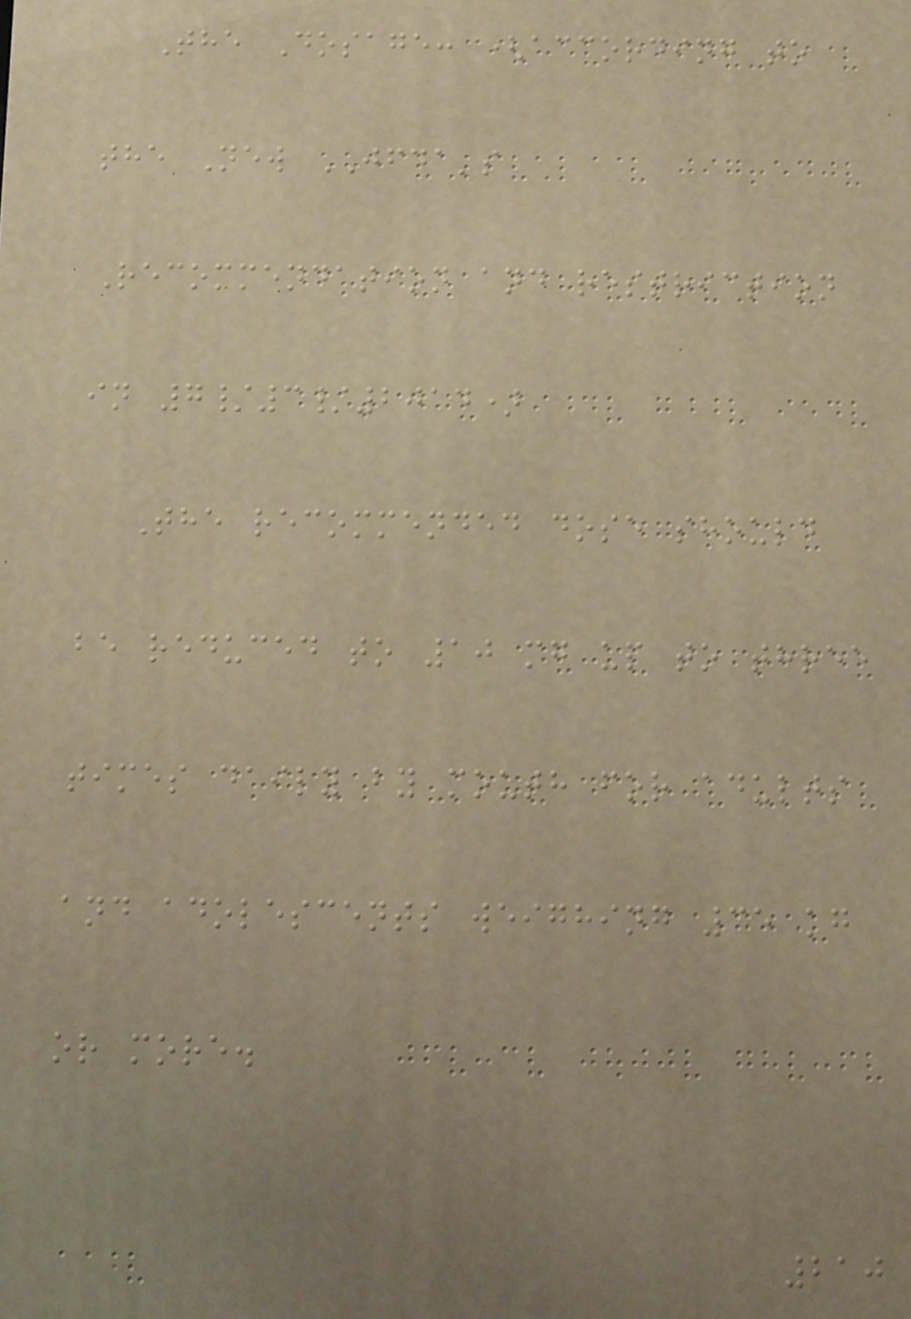The Dosage: (according to
the New JFDA's
Recommendation and restriction
in 7/3/2014)
The recommended dose should
be reduced to 10 mg up to three
times daily by mouth for adults
and adolescents weighing 35 kg
or more.
210
